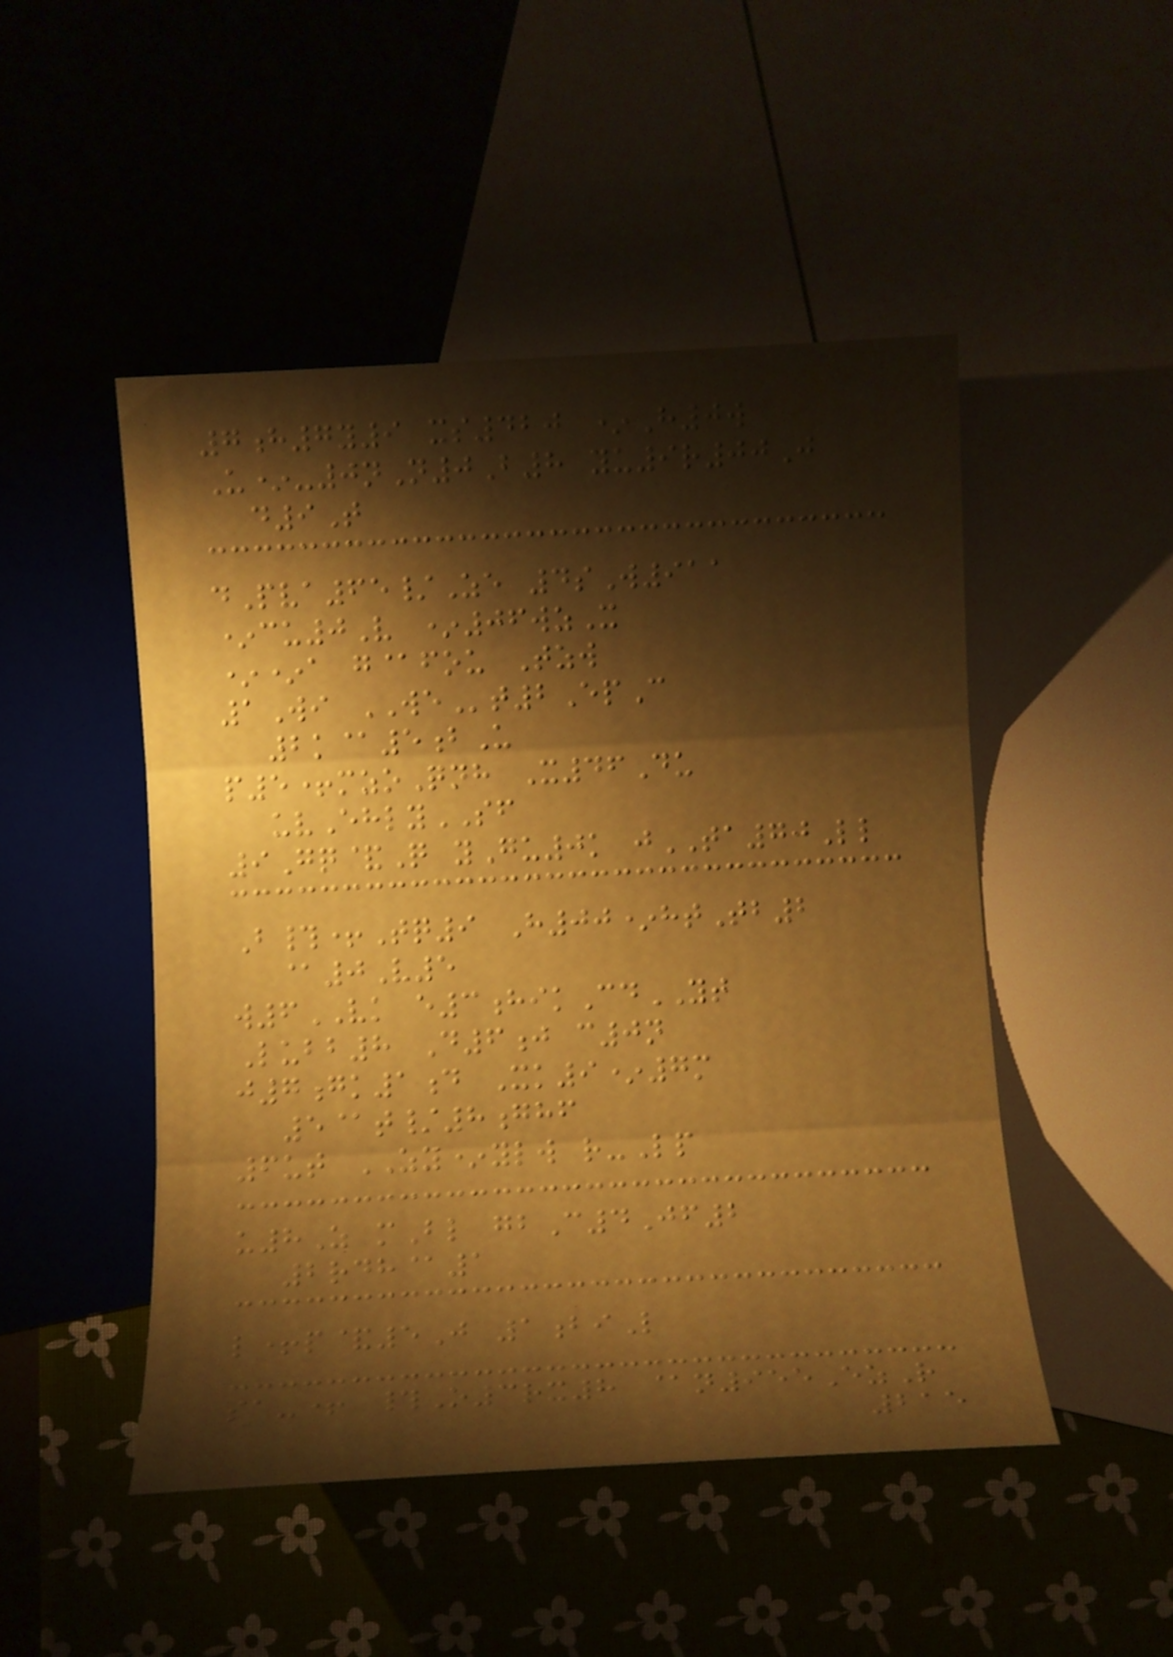7h7y9 xs420 *H0w
U*-0nN0B8 yu9r00J
d9T
dPva65/Ze 4sW911
*cu0V *06wzX
**a g@fou Tzw
1Wi WEt2EpC
2k@5bU
p5+mzoQnh X46Du
uvEhlySF
9Gq&Q yGu0k jTA70Ll
B#+Tq9 H00*htTb2
@0V5
w6VK e3hikCdYT
Lubb8 D6j c0n
j7gk1d Xk9*7m
5@t/8ghf
6ut ZY*ylw r-Lp
u8Z mBl gbC4Jf2
2rdh@1
l+p&5J 1biL
sa-+ #O3rx8 @n955EzR
215
